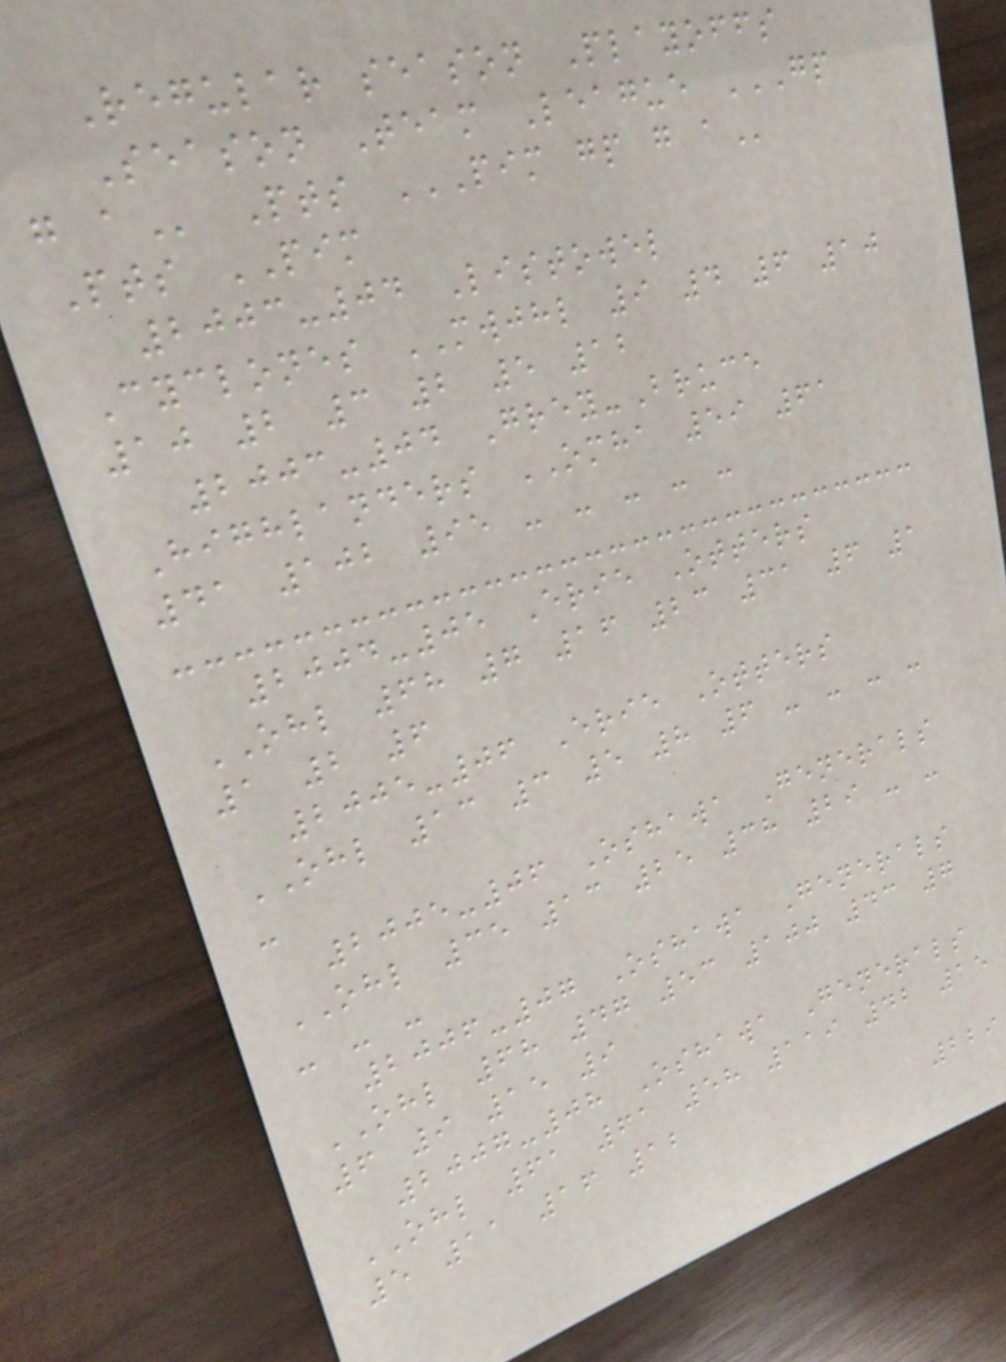Regular season Playoffs
Season Team League GP
G A Pts PIM GP G A
Pts PIM
2003-04 Listowel
Cyclones MWJHL 9 4 6 10
10 2 3 2 5 12
2003-04 Grey-Bruce
Highlanders OMHA 59 61
41 102 95 - - - - -
2004-05 Erie Otters
OHL 68 7 16 23 31 6 1
1 2 6
2005-06 Erie Otters
OHL 13 3 5 8 6 - - - -
-
2005-06 Oshawa Generals
OHL 35 13 25 38 29 - -
- - -
2006-07 Oshawa Generals
OHL 68 47 53 100 43 7
6 9 15 9
2007-08 Oshawa Generals
OHL 61 61 58 119 42 15
5 11 16 12
229
